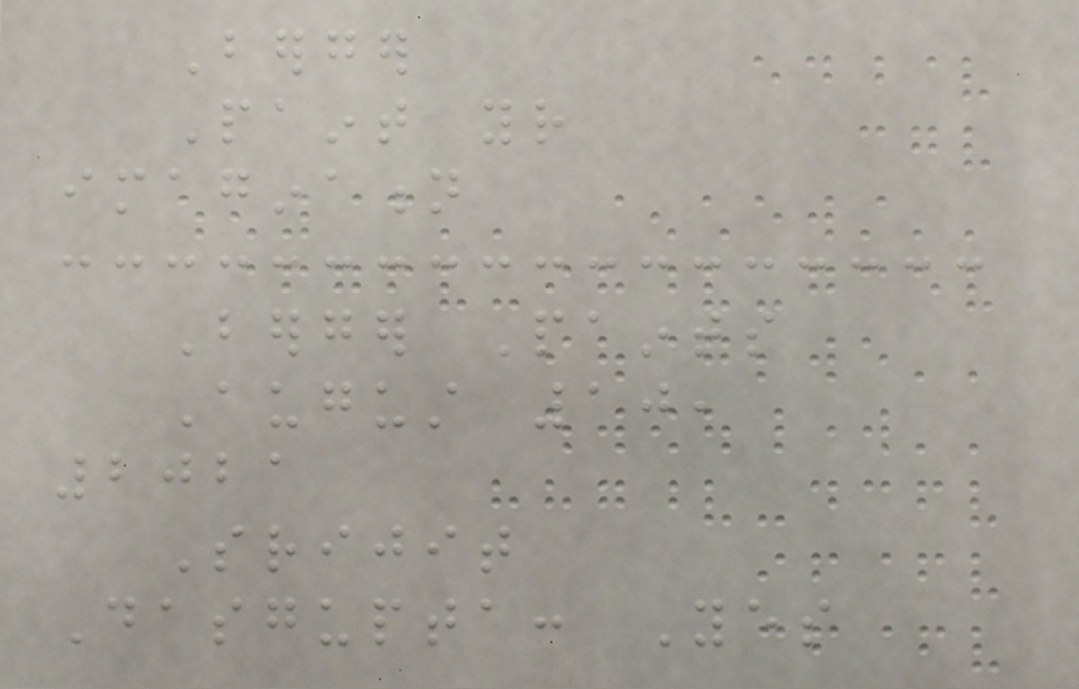Berger
Paint your
imagination
Berger Paints
August 10,
2021
Srijit
Dasgupta: Yes
